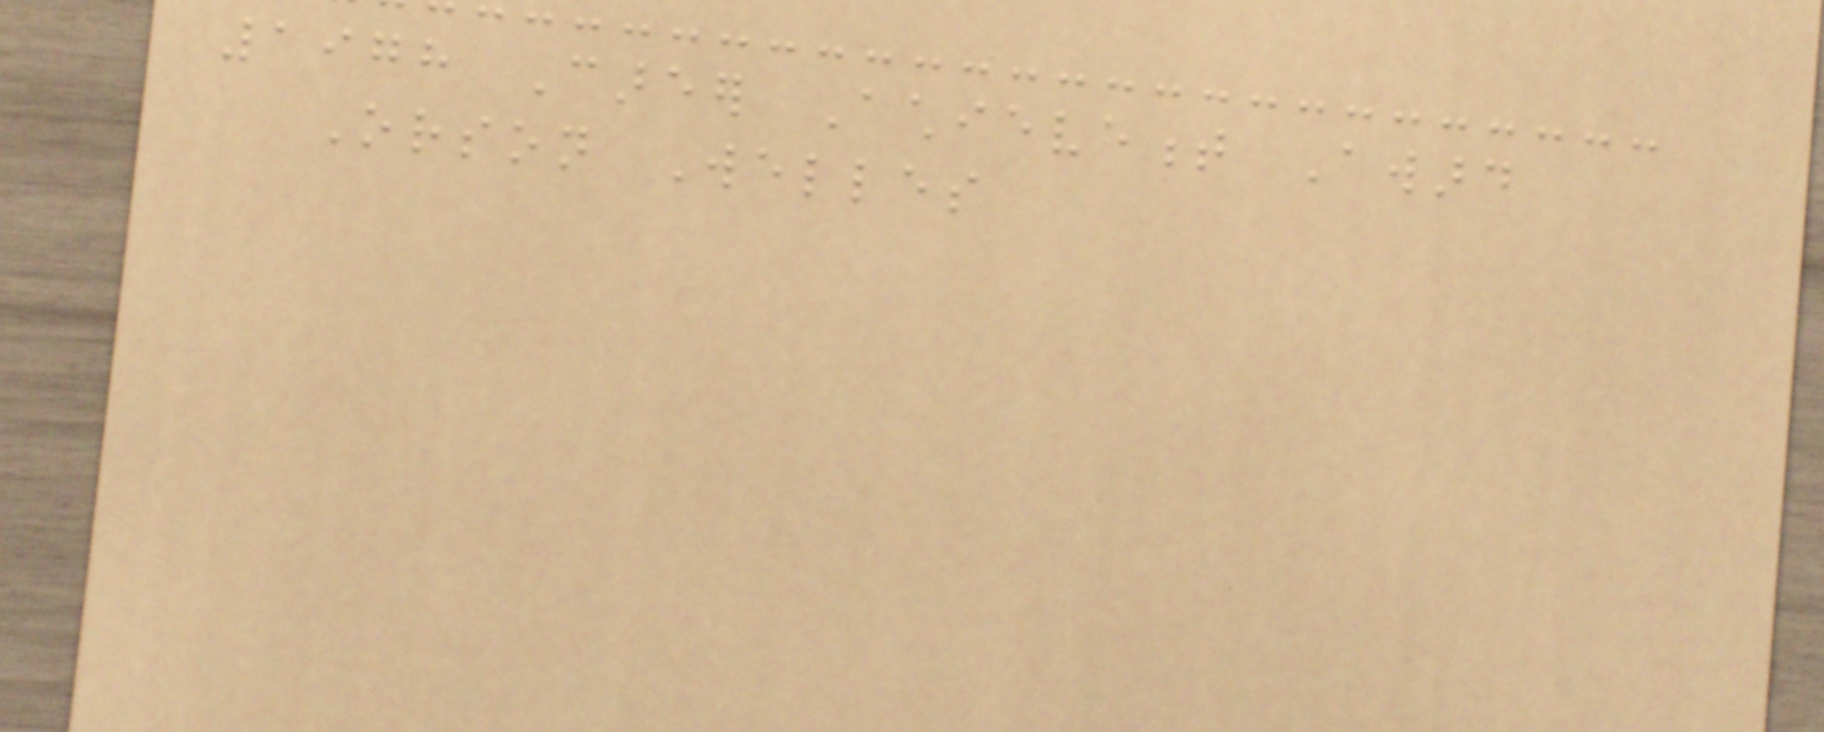1978 Career Achievement Award
Orson Welles
